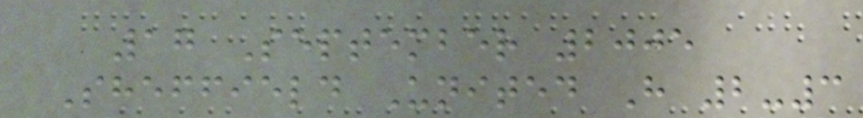17 September 2005
Sheffield United H 2-3
